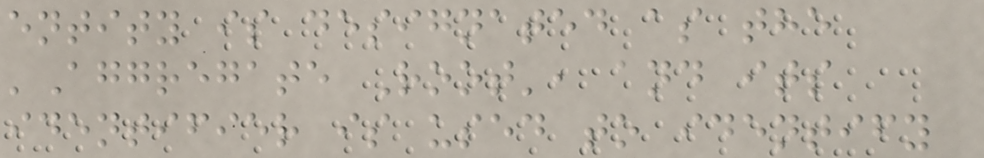entity is designated as the
'Aggregate Root', and its
identifier is used to identify
